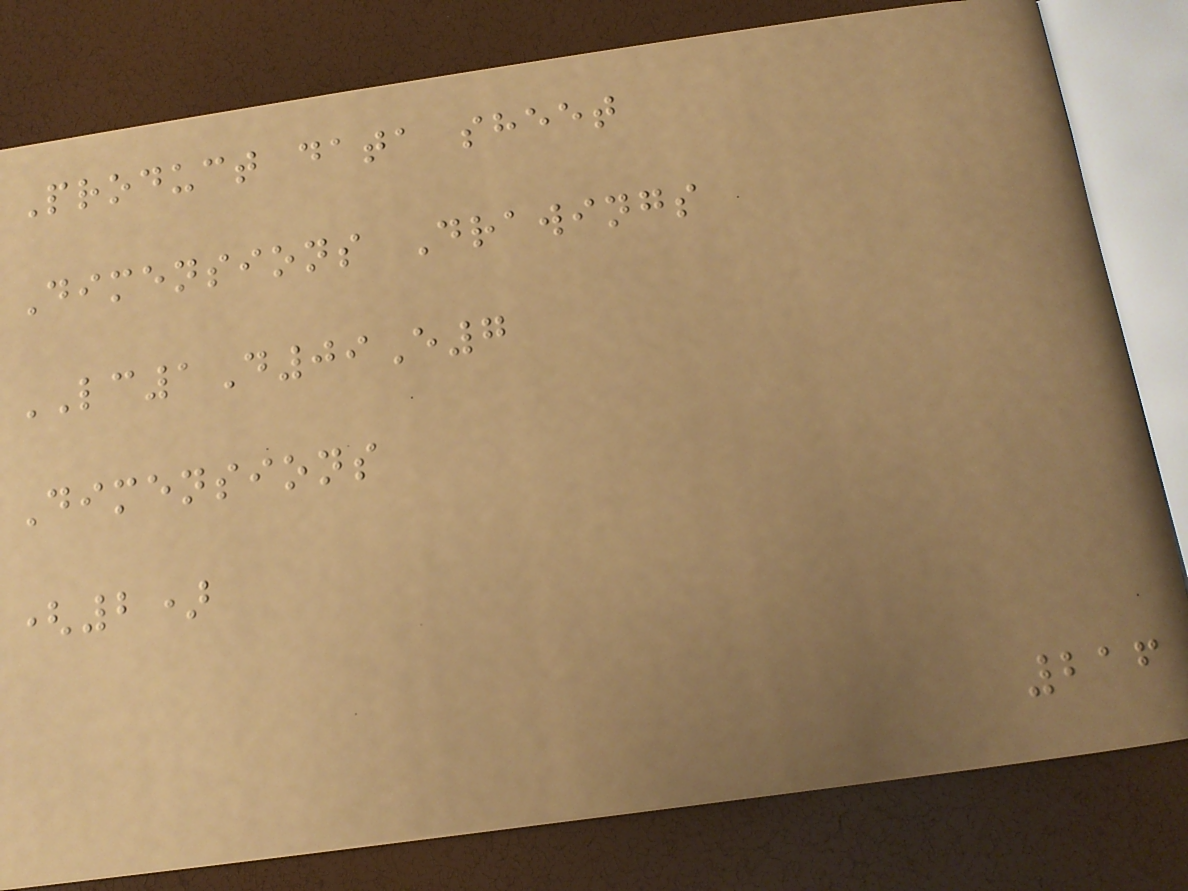Product data sheet
Dimensions Drawings
LC1D09E7
Dimensions
(2)
216
